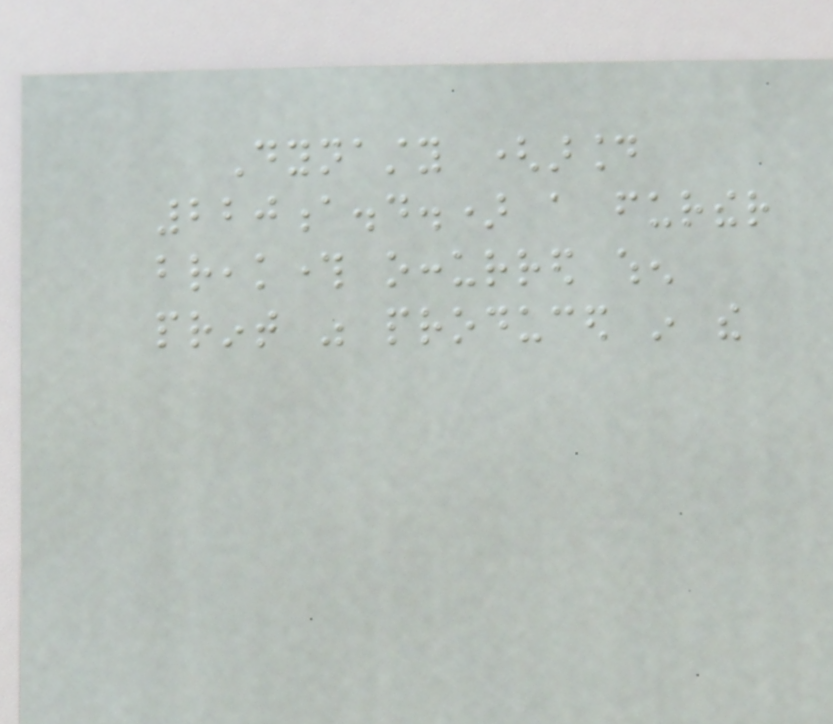Dynasty (around
220a.d.) a further
breakthrough occurred when
print was produced in the
